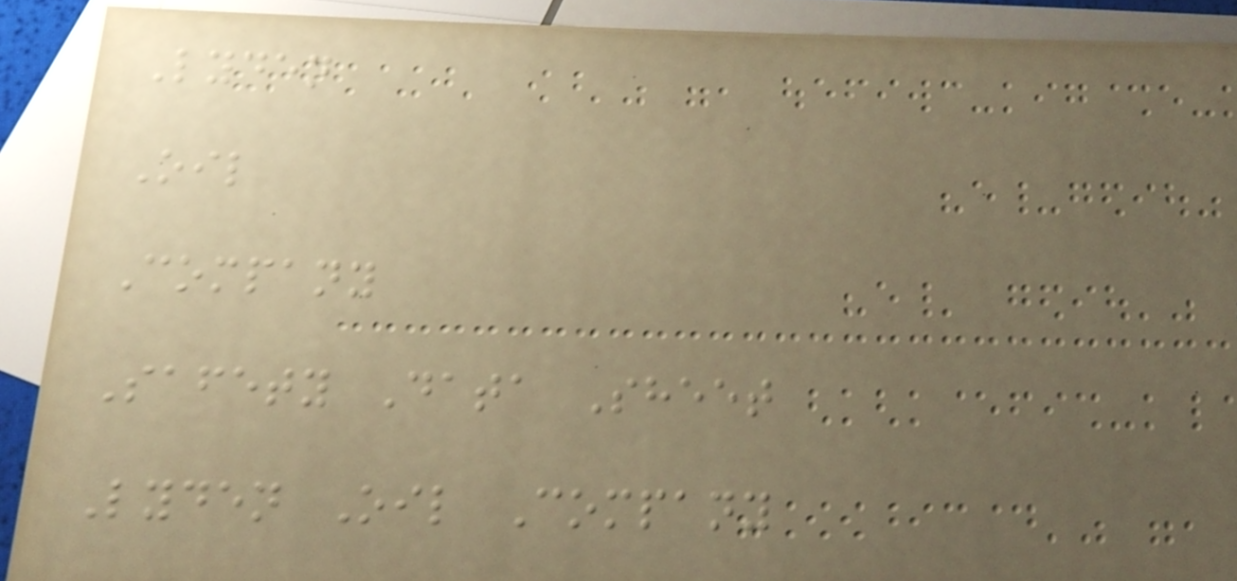Lyden
Oil
Company
Safety Data Sheet
Lyden Oil Company
